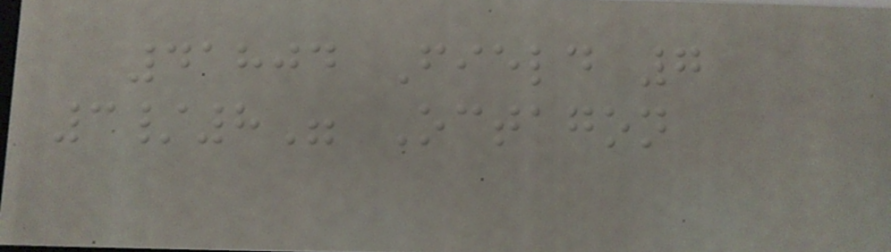41804 Field 7
3/8" Octagon
